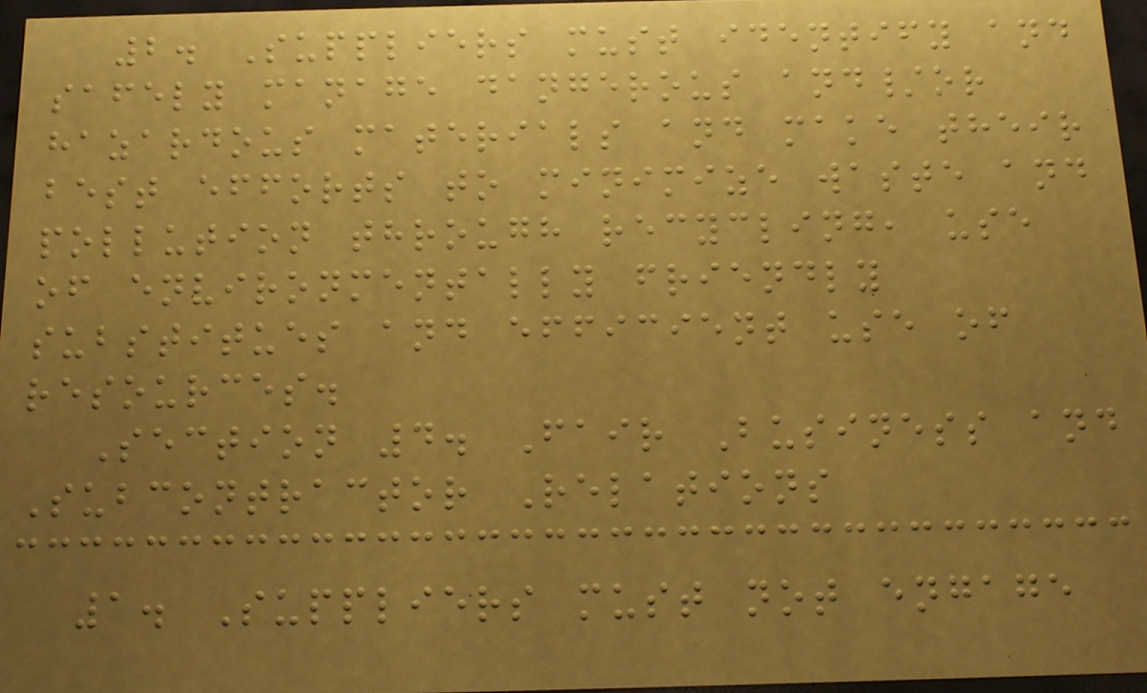2. Suppliers must identify and
safely manage dangerous and/or
hazardous materials and make their
best efforts to minimize waste and
pollution through recycling, use
of environmentally friendly
substitues and efficient use of
resources.
Section 4. Fair Business and
Subcontractor Relations
1. Suppliers must not engage
